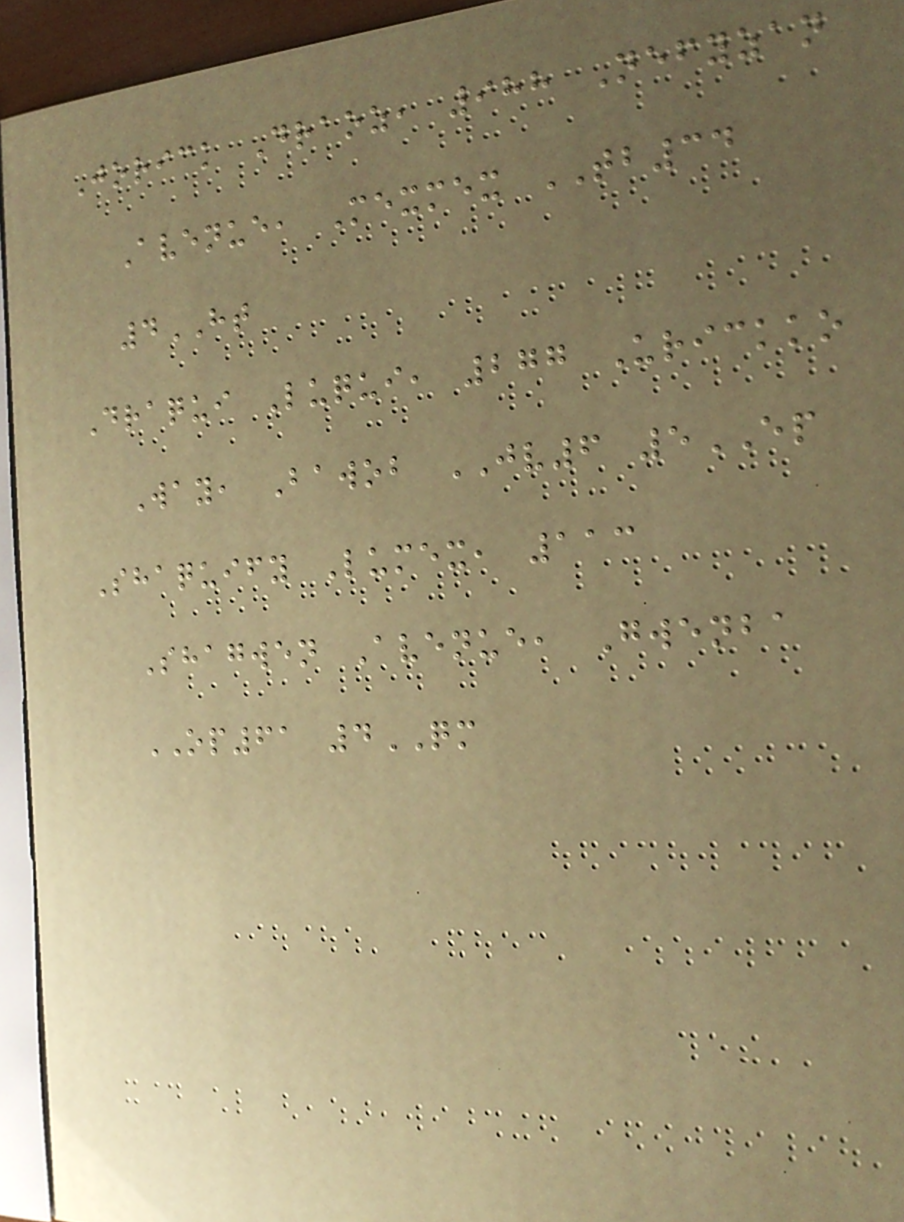Jorick Draoz, 988 Nefyzan
Avenue, Mexmex TB34
4HT
Draqui Luqui, 277 Urickko
Way, Bawob JV6 5EP
Shaquify Lumex, 113
Shagwen Avenue, Gwenba
OP61 4QM
